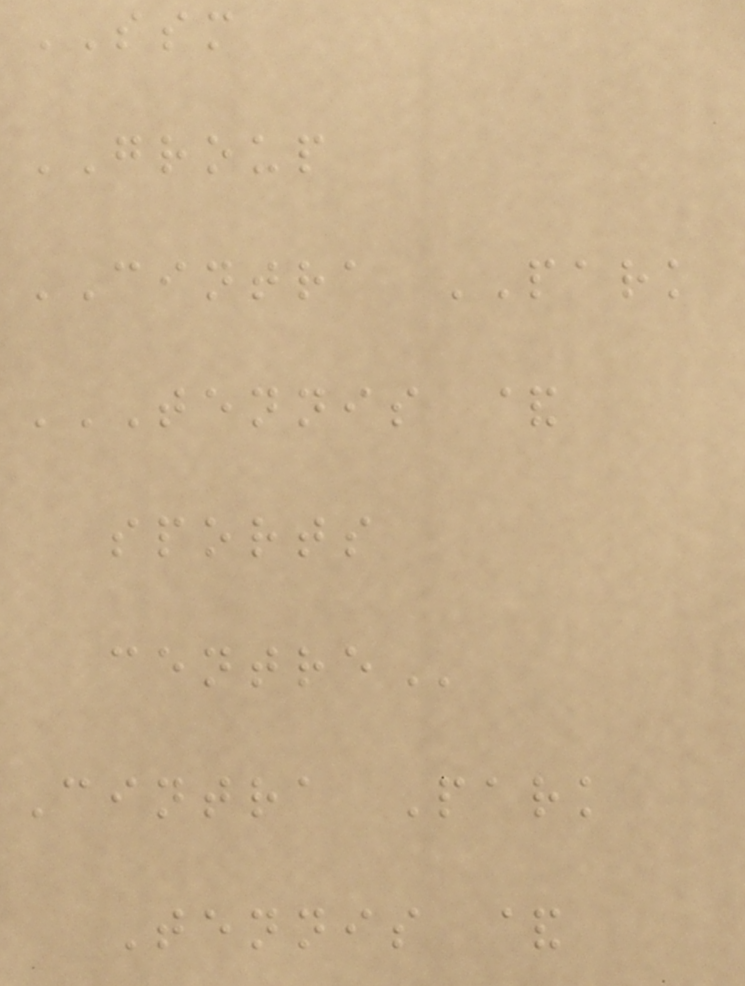SSM
GROUP
CINTRA PARK
TENNIS &
SPORTS
CENTRE
Cintra Park
Tennis &
